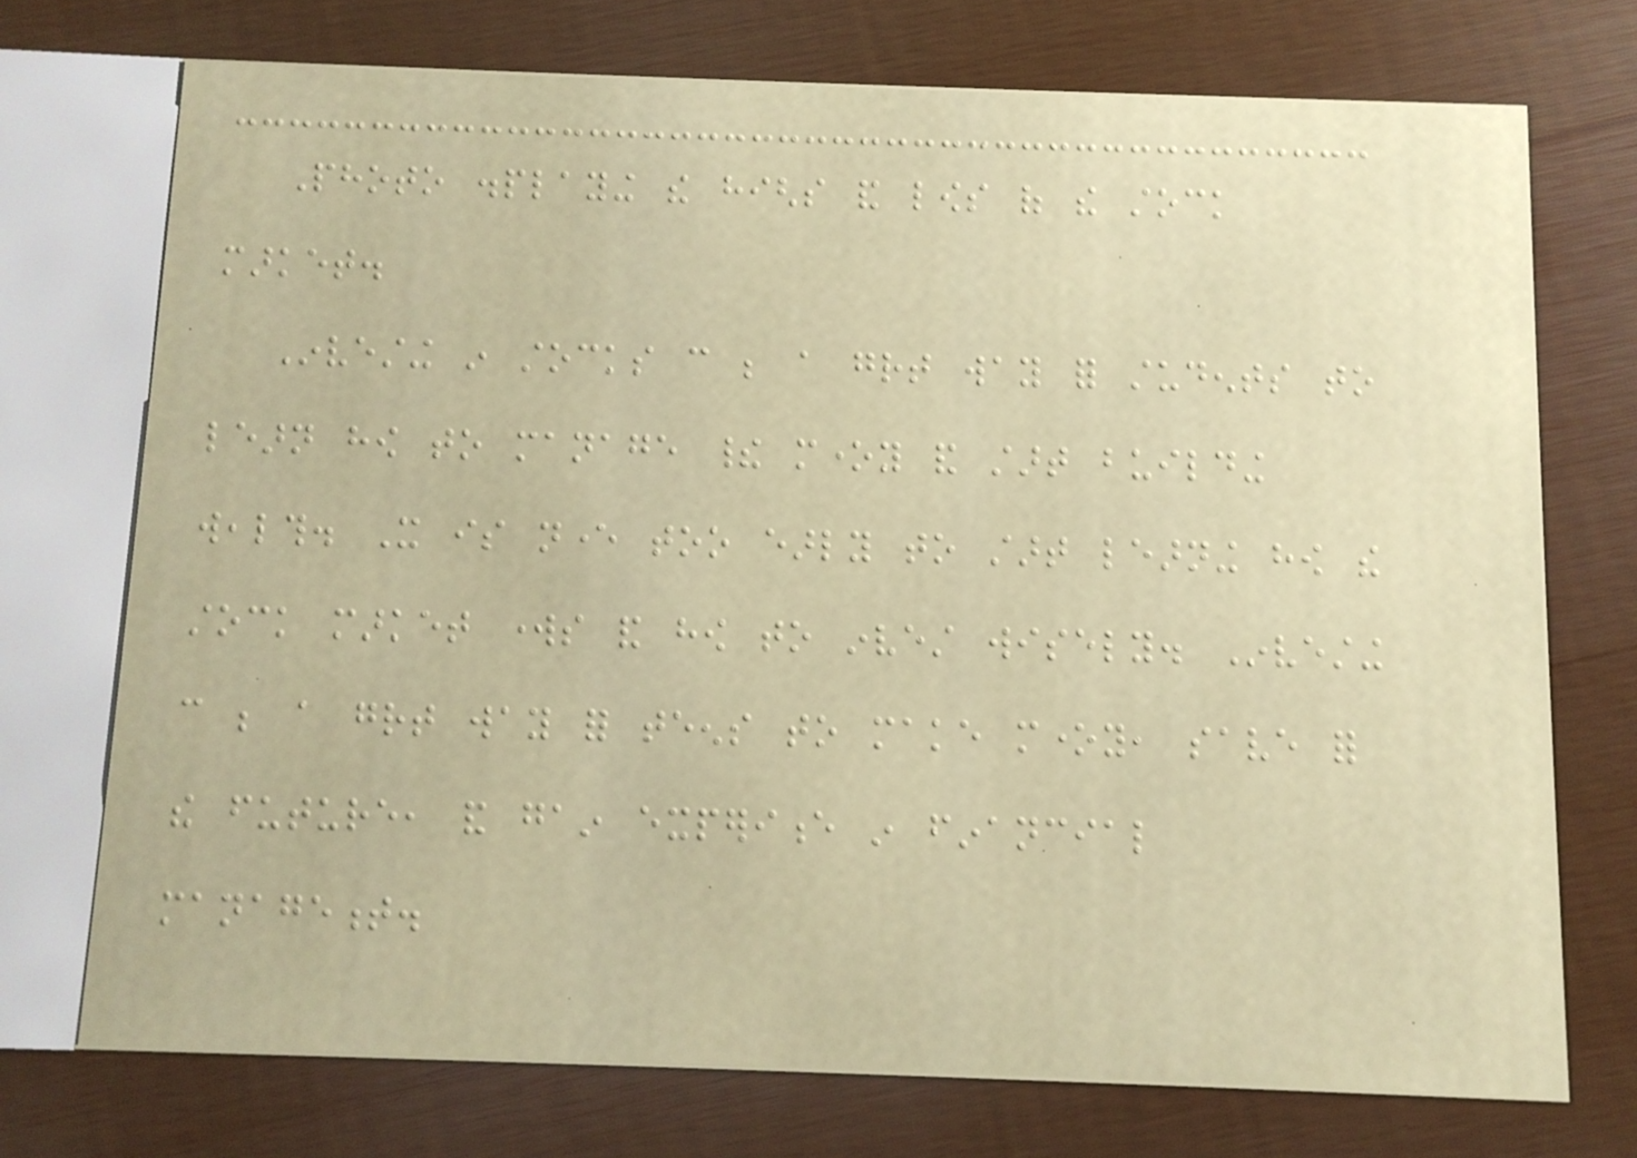Photo displaying the highs and lows of the stock
market.
Investing in stocks can be a great way for students to
learn how to manage their money and start building
wealth. It is never too early to start learning how the
stock market works and how to invest wisely. Investing
can be a great way for teens to make money, save for
the future, and gain experience in financial
management.
